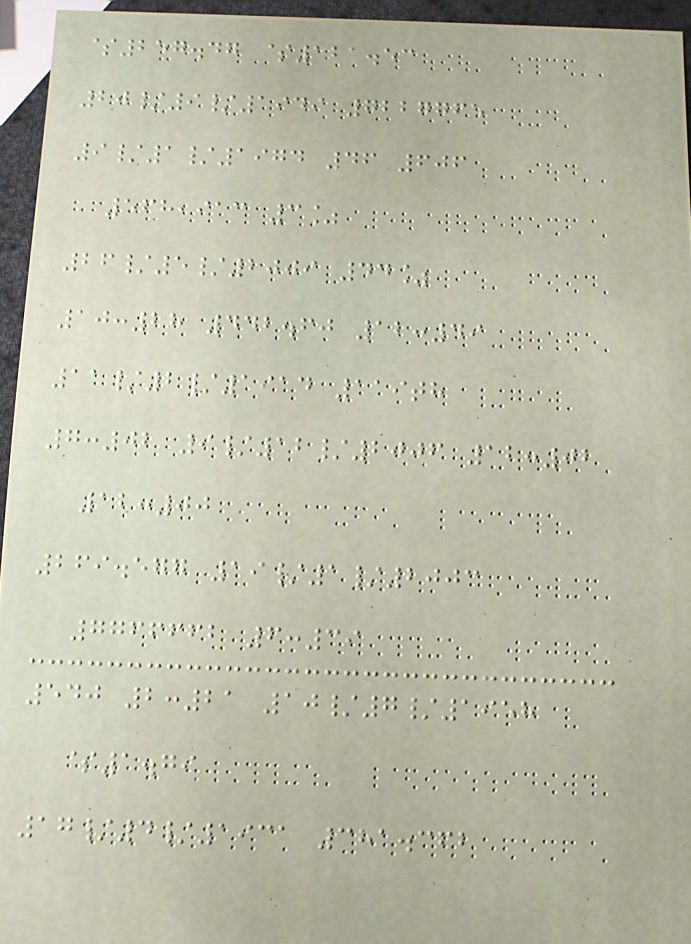$257.47 $121.53
20/9/1949 7227765
9/1/1974 46 606
568,913 3%
26/5/2009 44%
10:28 442.60 12:49
11/2/1914 119th
7:02 9/12/2006 12:02
12:00
269.577 19/1/2003
7766662 6:39
540 2:21 10/7/1958
$1.79
17/4/1931 381.362
